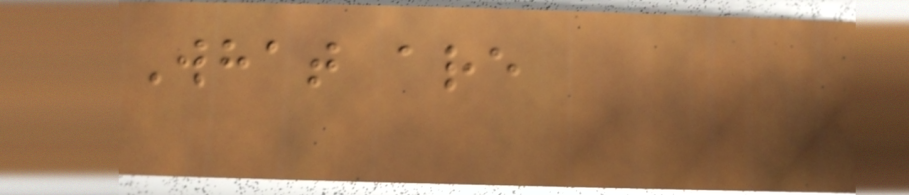What are
